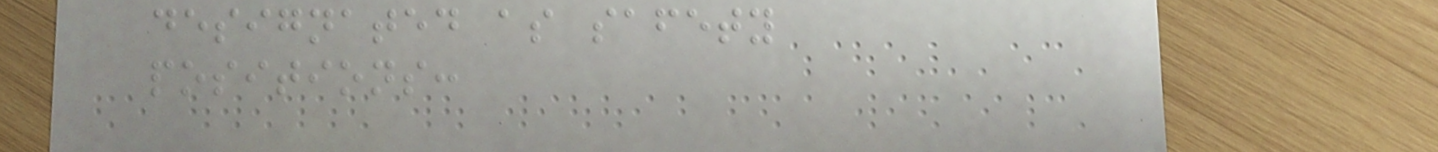designated as safety
positions:
